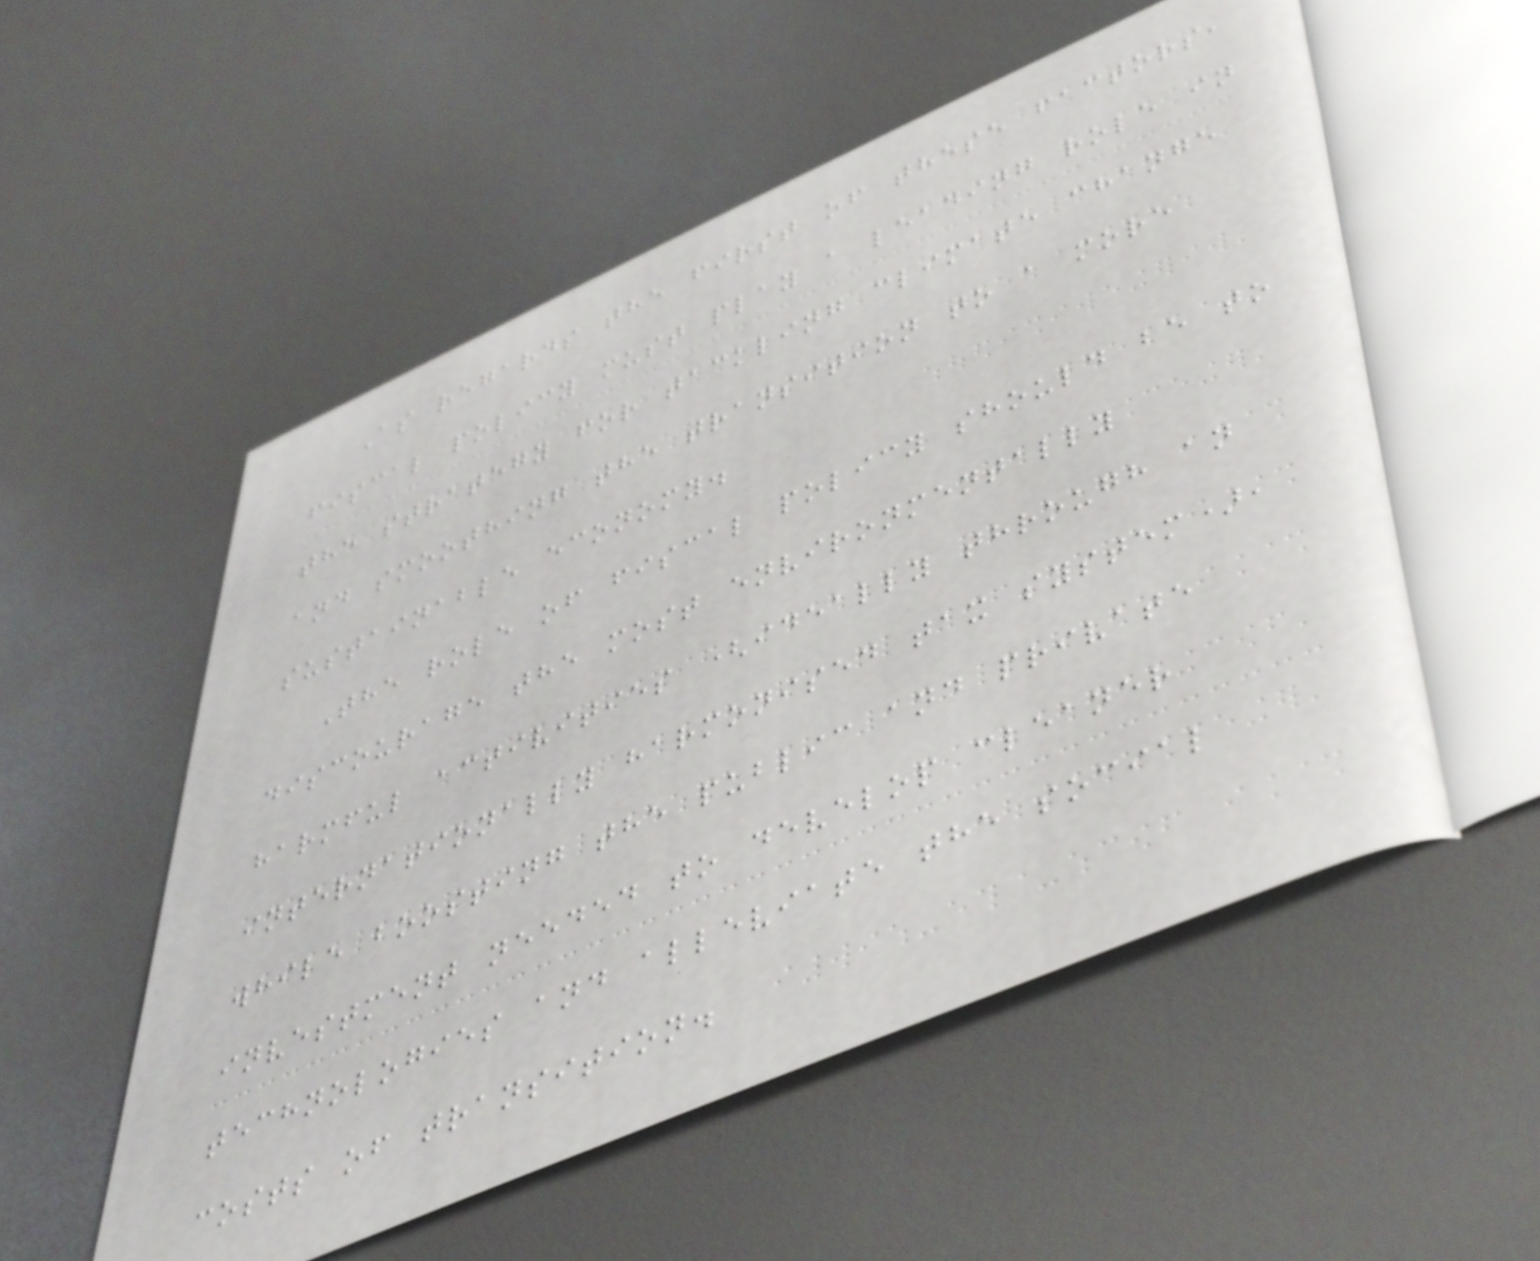As regards the first of these factors,
fiscal policy must play a leading role in
the strategy for tackling climate change
and smoothing the transition to a more
sustainable economy.
The role of fiscal policy should be to
discourage the most environmentally
harmful activities (ideally through an
internationally harmonised tax system),
while boosting the public and private
investment needed to develop cleaner
technologies and alleviate the social
costs of transition.
